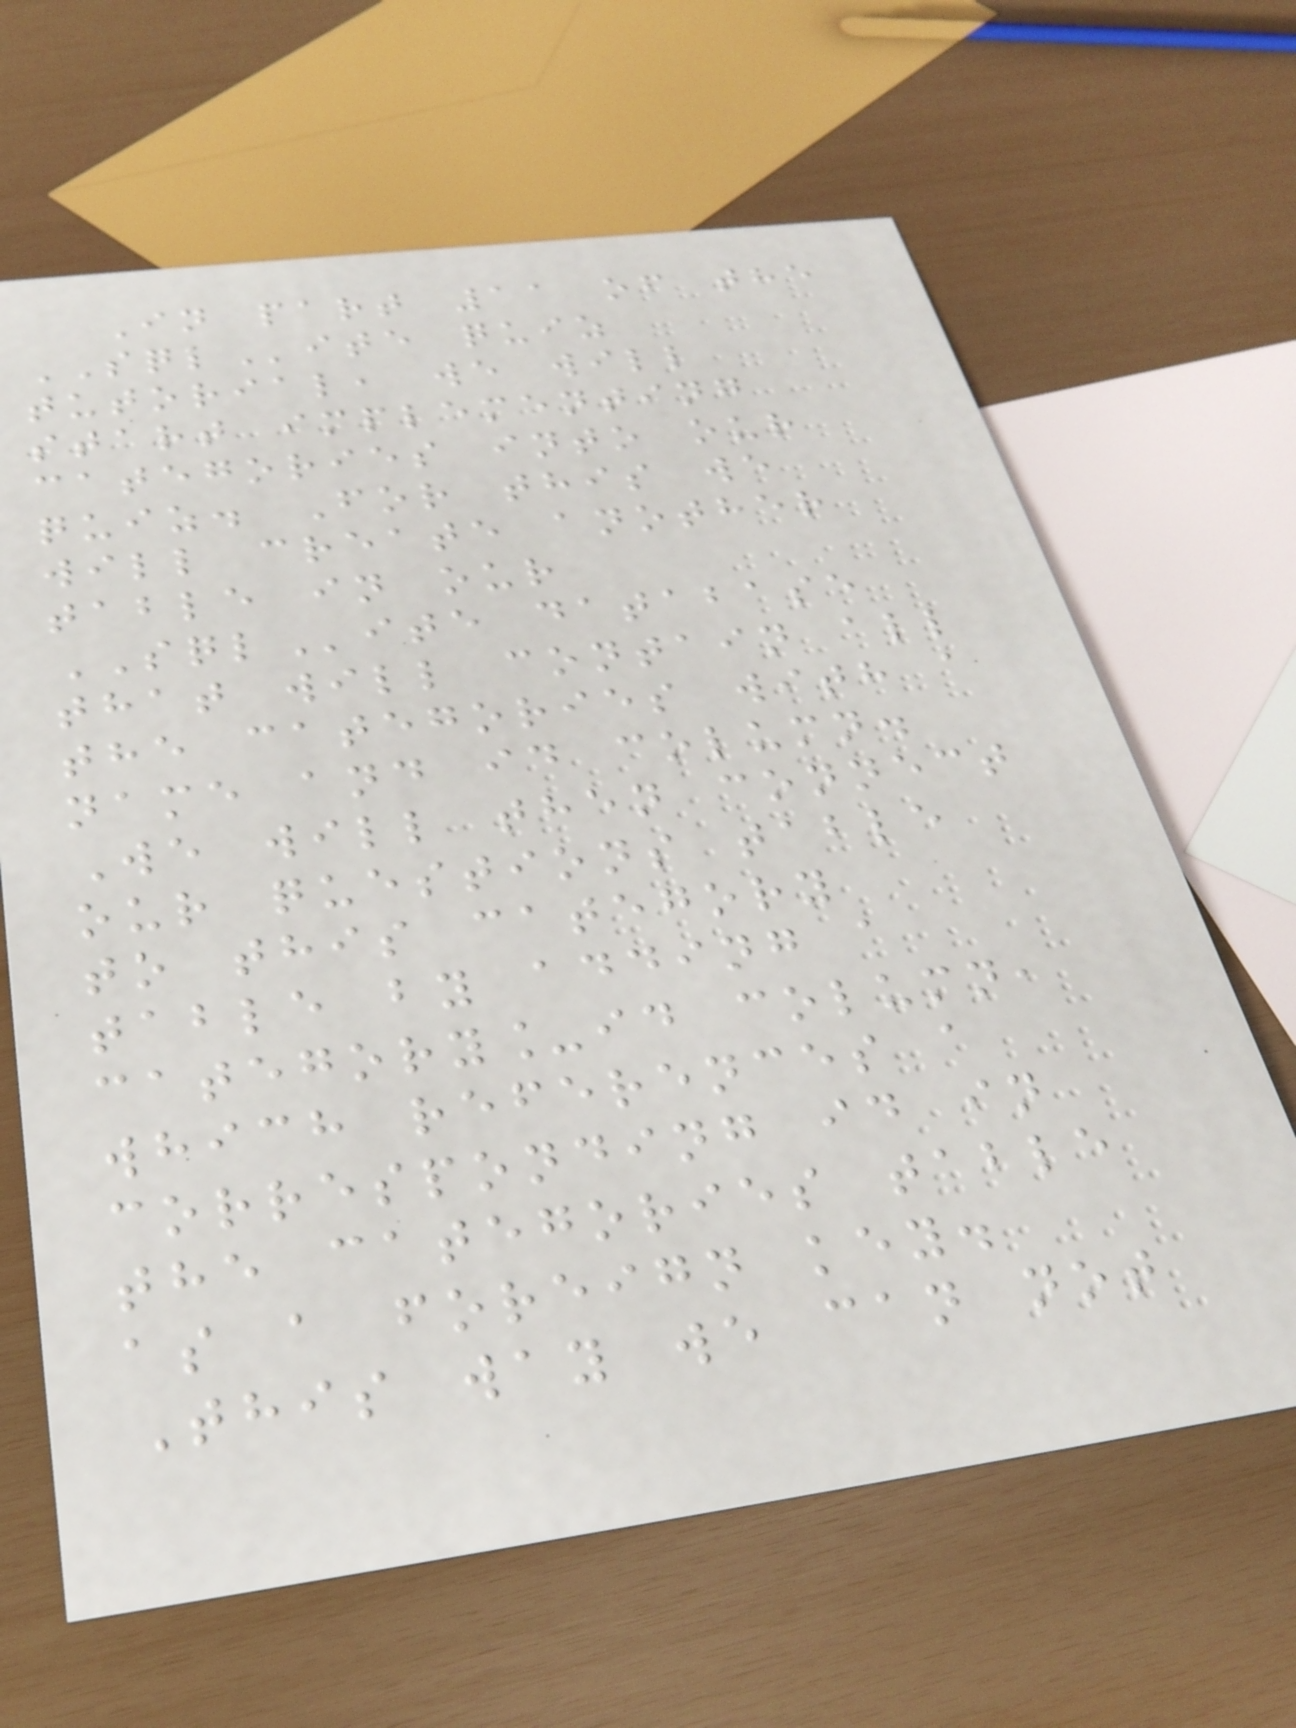In part 11 of the
SQLite quiz
tutorial, we will
start implementing
categories into our
quiz. For this we
will create another
table in our
SQLite database
that will contain all
the categories with a
name and id column.
We will then connect
our questions table
to this category
table by adding a
category_id column,
which references a
corresponding id in
the categories table
as a foreign key.
This way we can not
